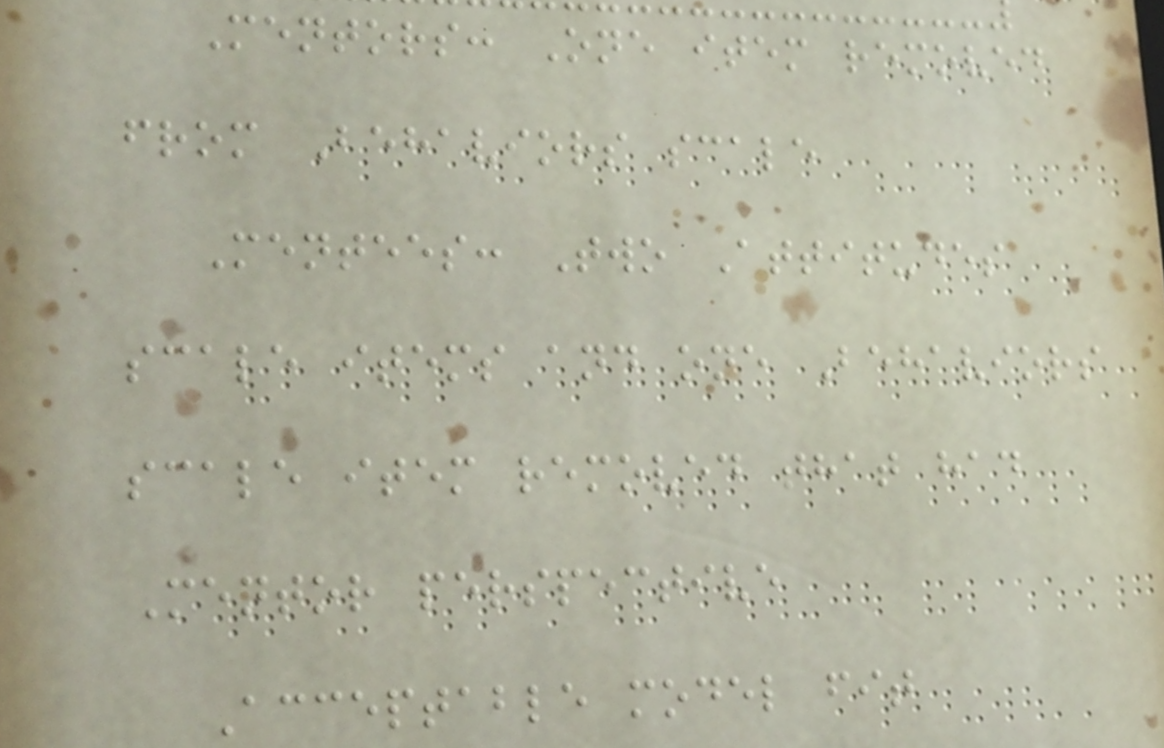Mentors: One item removed
from Behaviors scale
Mentees: Two Attitudes
scale items and one Behaviors
scale item removed that had
Mentor perspective
Acceptable model fit
